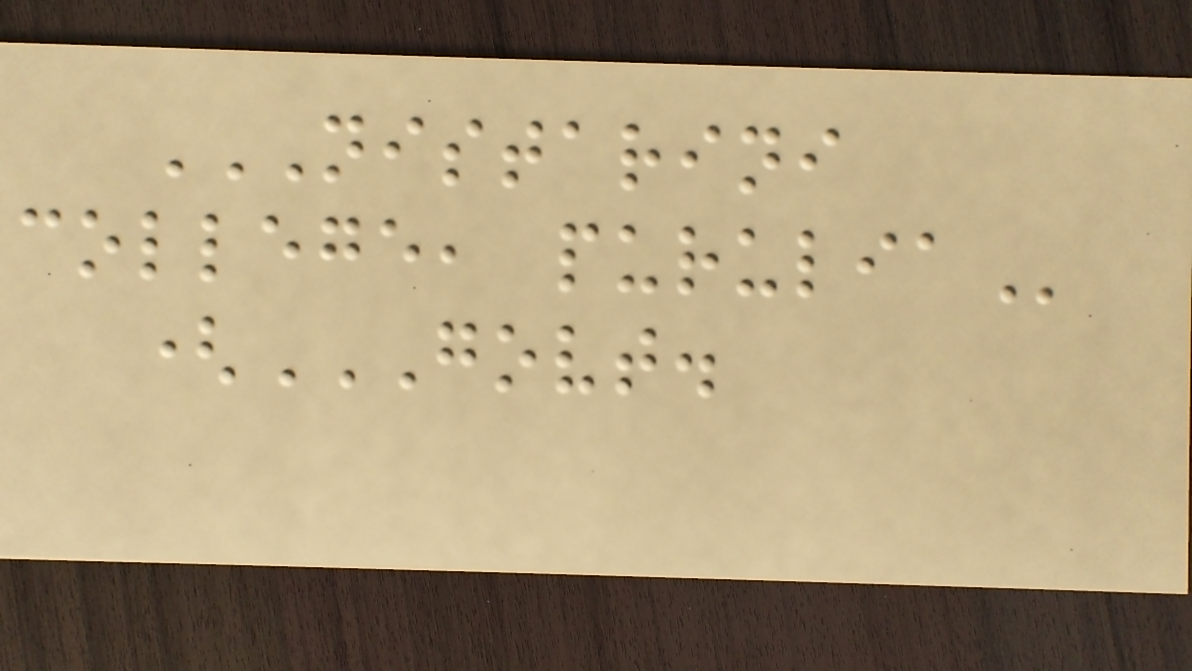NISTARINI
COLLEGE, PURULIA
(GOVT.
